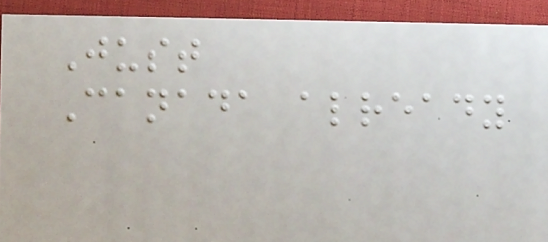Just
Canada already
